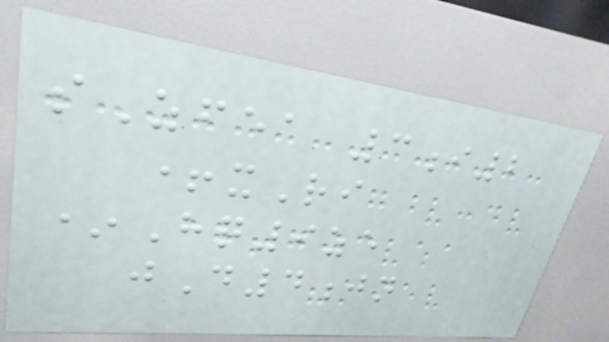sZfea 3i2
+xRi
*Hq9ze
jD4jn
